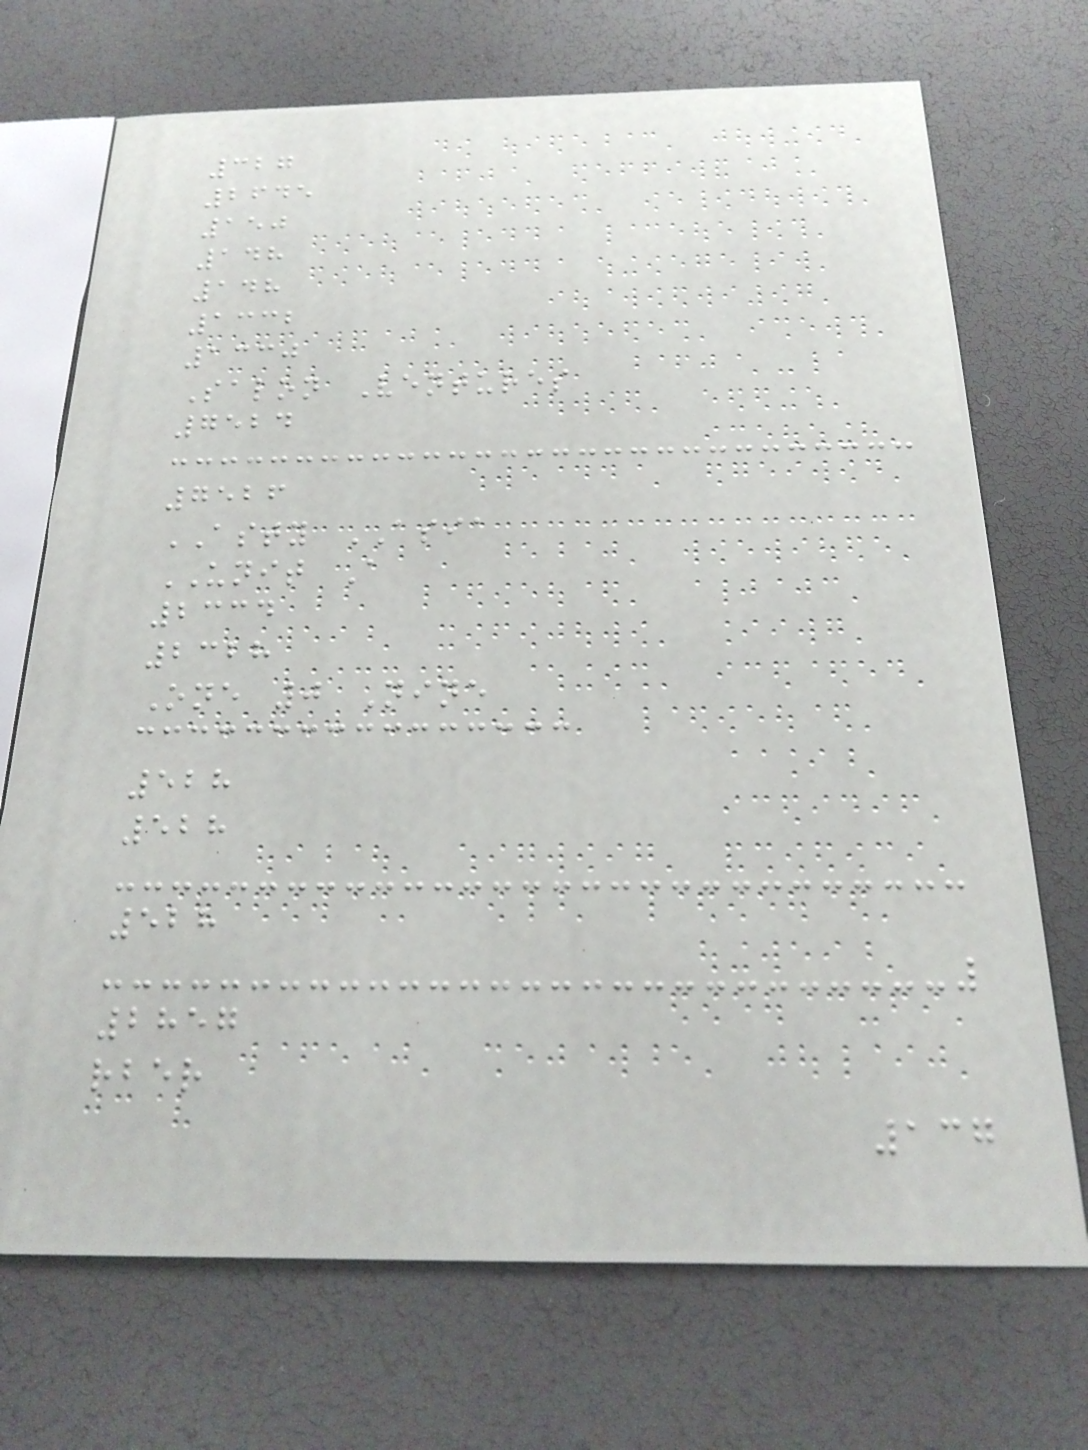327
2645
150
148
148
1332
1330
Salon Ventures
7524
7526
ASTY ASIA
UNIT A
2334
2328
One 0 Nine
528
528
528
2857
rber
137
